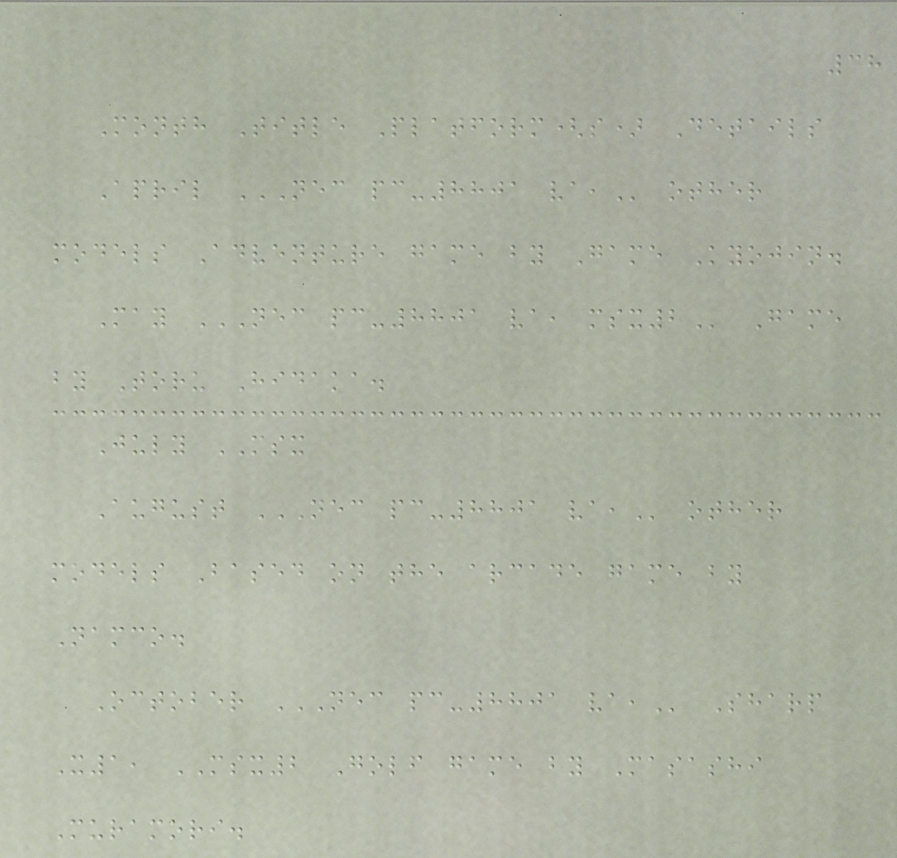38
Month Title Platform(s) Details
April NEC PC-8801 VA, other
models Adventure game by Game Kyojin.
May NEC PC-8801 VA, MSX2 Game
by Toru Hidaka.
July MSX
August NEC PC-8801 VA, other
models Based on the arcade game by
Namco.
October NEC PC-8801 VA, Sharp
X1, MSX2 Golf game by Masashi
Muramori.
